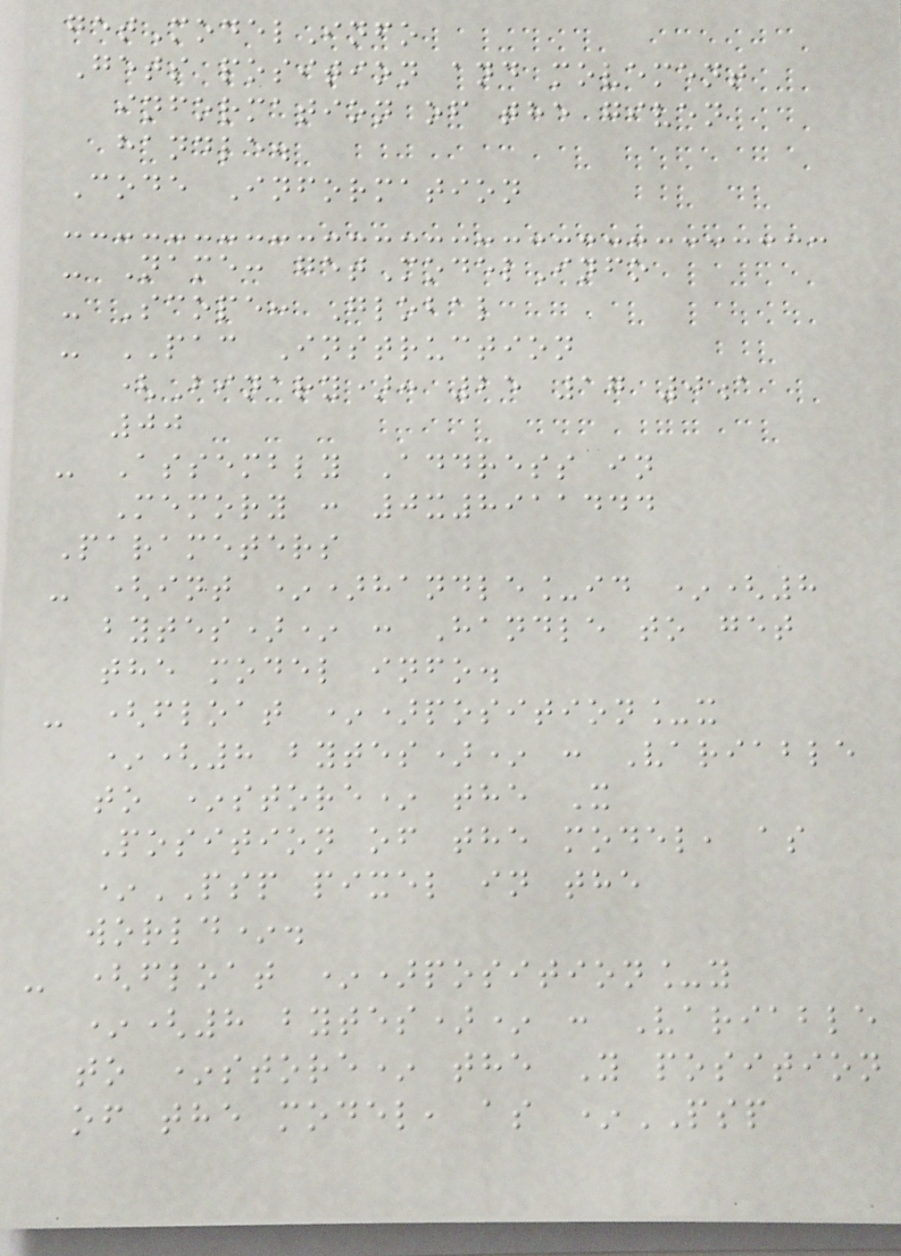getModelInfo
Gets position and movement
information of the given
handle.
Code Information
- Name: getModelInfo
- Scope: Global
- PAC Instruction
(Binary): 25 17 0a
00
- Assembly Address in
Memory : 0x8911444
Parameters
- (int *)handle_id *(8
bytes)* : Handle to get
the model info.
- (float *)position_x
*(8 bytes)* : Variable
to *store* the X
Position of the model, as
*PSP pixel in the
world*.
- (float *)position_y
*(8 bytes)* : Variable
to *store* the Y position
of the model, as *PSP
